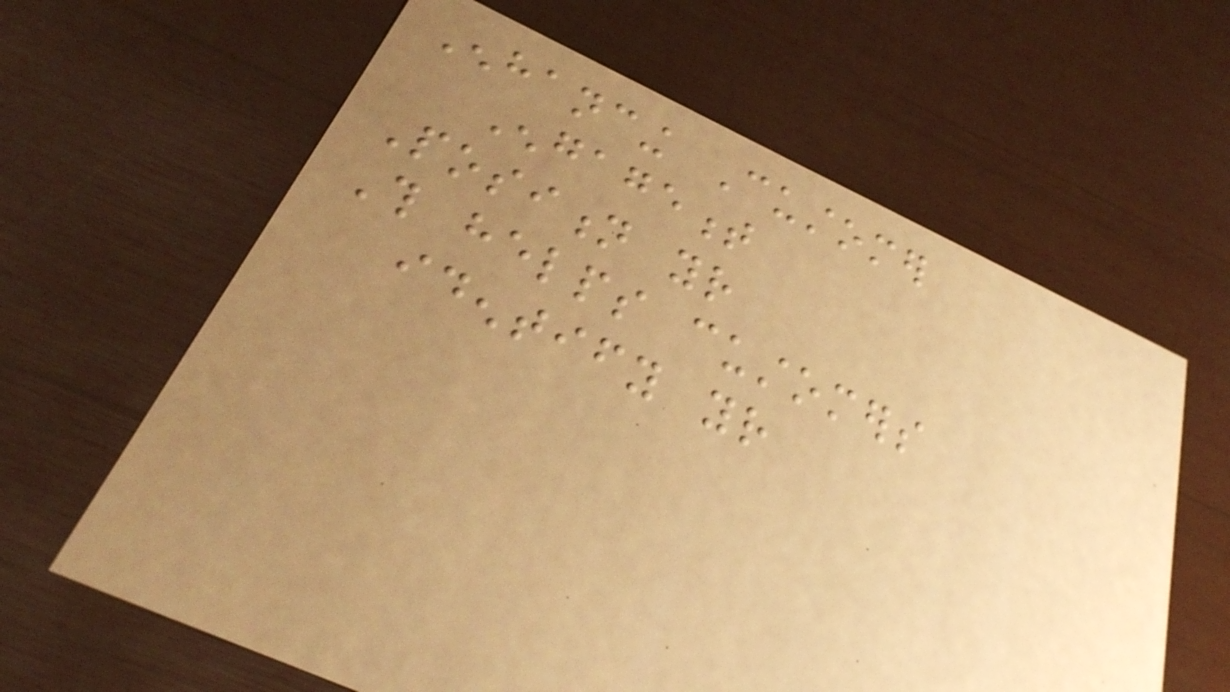Enhancing Customer
Engagement
Position your
This helps customers
identify your
